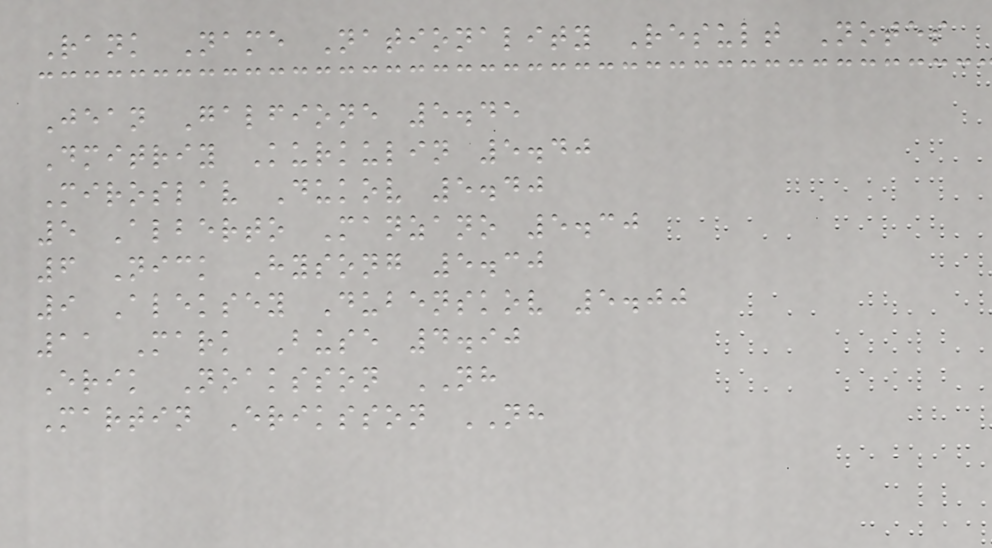Rank Name Nationality Result Notes
Jean Galfione 5.45
Dmitriy Kurkulin 5.40
Miroslav Dukov 5.40
5 Alberto Manzano 5.30
6 Nick Hysong 5.30
9 Aleksey Dubenskov 5.00
11 Mark Buse 4.90
Erik Noaksson NH
Martin Eriksson NH
